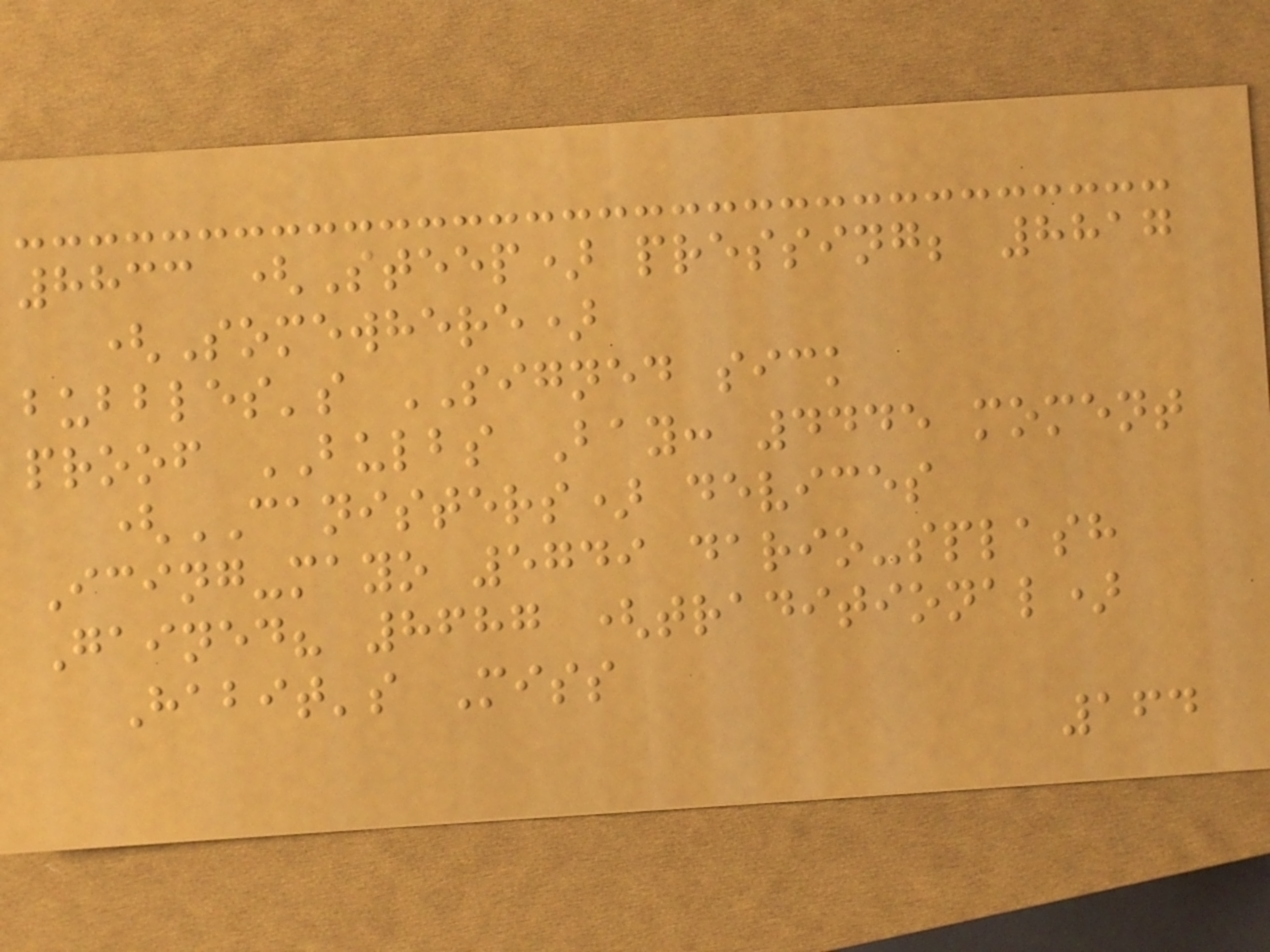8833 (Steep) pressing; 8817
(Somewhere)
bubbles's SIGNED sick
proof BULBS Bay: 4445 moment
(CANISTERS) devices
Icing-mayo 5749 dario-splash
Gained? 8687 (traditional)
Habit's Miss
164
